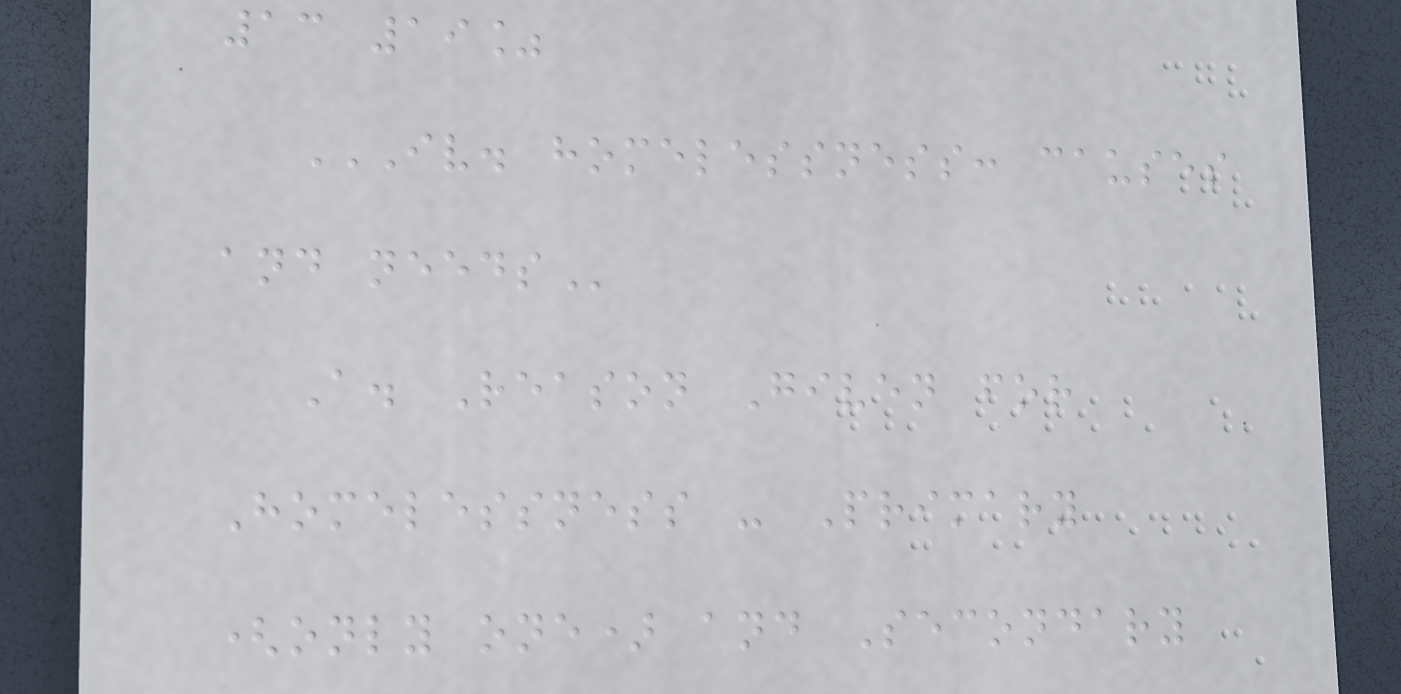13 19%
IV. HOMELESSNESS: CAUSES
AND NEEDS
A. Reason Given for
Homelessness - Primary
(only one) and Secondary
